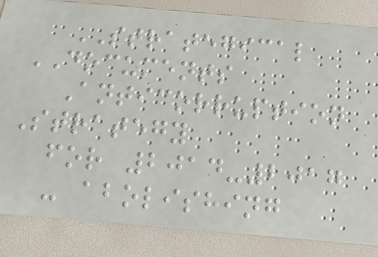STRATEGICAL
DOCUMENTS
Anticorruption
Strategy
for 2014-2017
- abolishing
